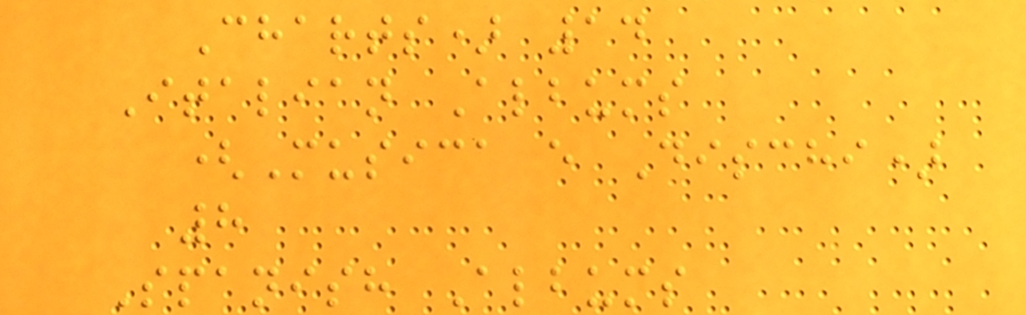Charts) 14
Italian Albums
(Musica e Dischi)
8
Spanish Albums
